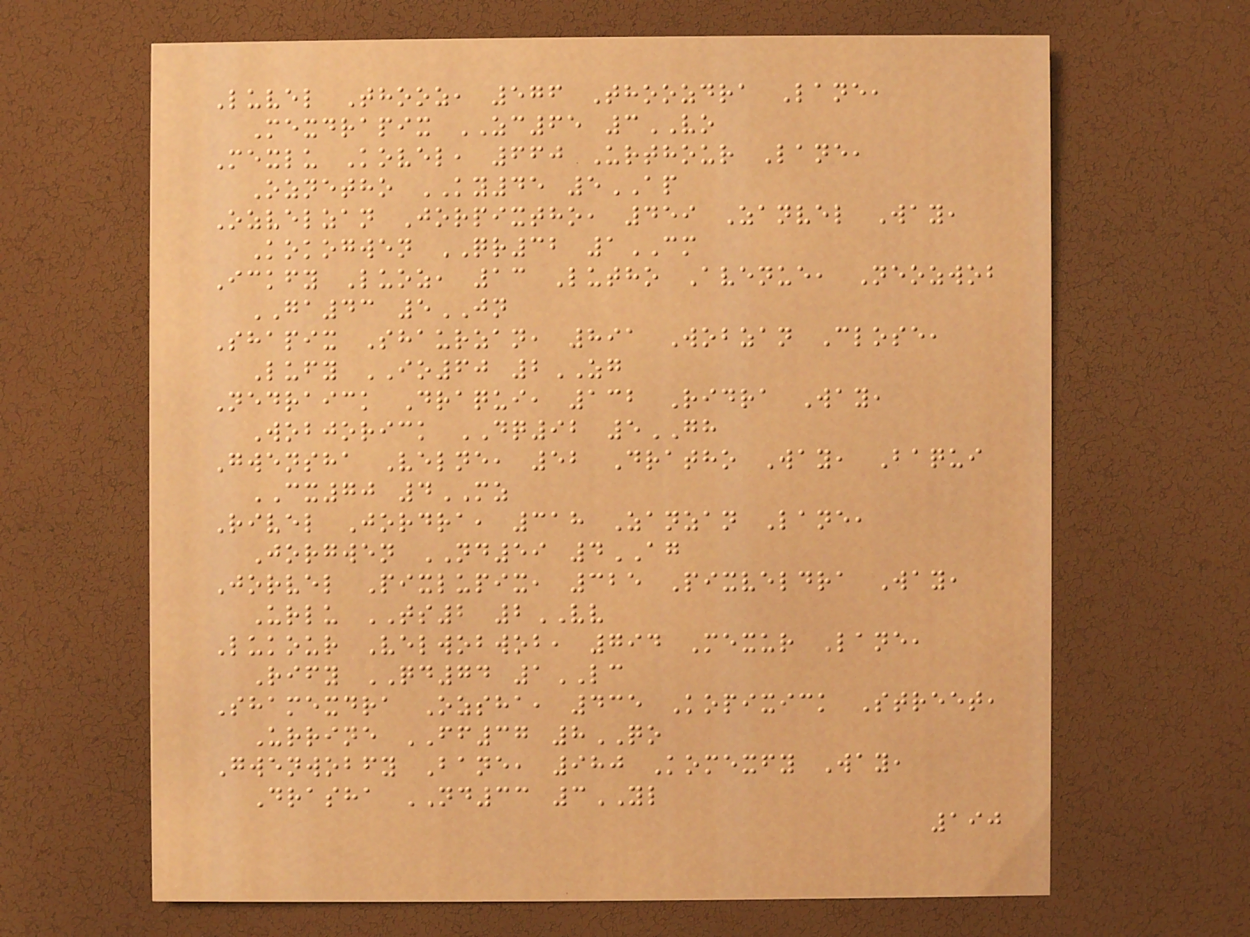Luvel Thooz, 576 Thoozdra Lane,
Mexdrapix ZC65 3VO
Mexlu Kovel, 660 Urthour Lane,
Oznetho KY45 5AP
Ozvelzan Jorpixtho, 459 Zanvel Way,
Kokogwen QR32 1CM
Ickfy Luoz, 13 Lutho Avenue, Neozwob
GA43 5JN
Shapix Shaurzan, 891 Wobzan Close,
Lufy IO60 2ZG
Nedraick Draqui, 132 Ridra Way,
Wobjorick DQ92 5GH
Gwensha Velne, 52 Dratho Way, Baqui
CX70 4MZ
Rivel Jordra, 318 Zanzan Lane,
Jorgwen ND59 4AG
Jorvel Pixlupix, 325 Pixveldra Way,
Urlu TS2 2VV
Lukour Velwobwob, 794 Mexur Lane,
Rify QD74 1LC
Shamexdra Ozsha, 435 Kopixick Street,
Urrine FF37 8QO
Gwenwobfy Bane, 980 Komexfy Way,
Drasha ND33 3YL
190
